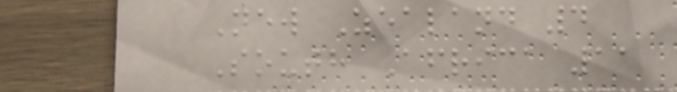New Zealand 4
South Africa 11
